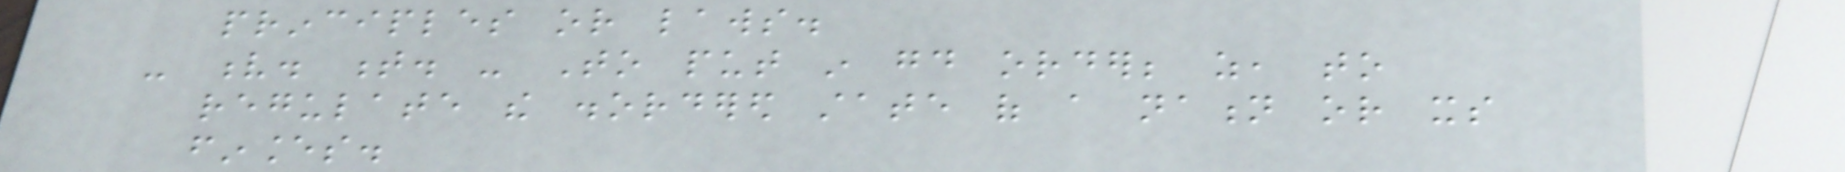principles or laws.
- v. t. - To put in good order; as, to
regulate the disordered state of a nation or its
finances.
